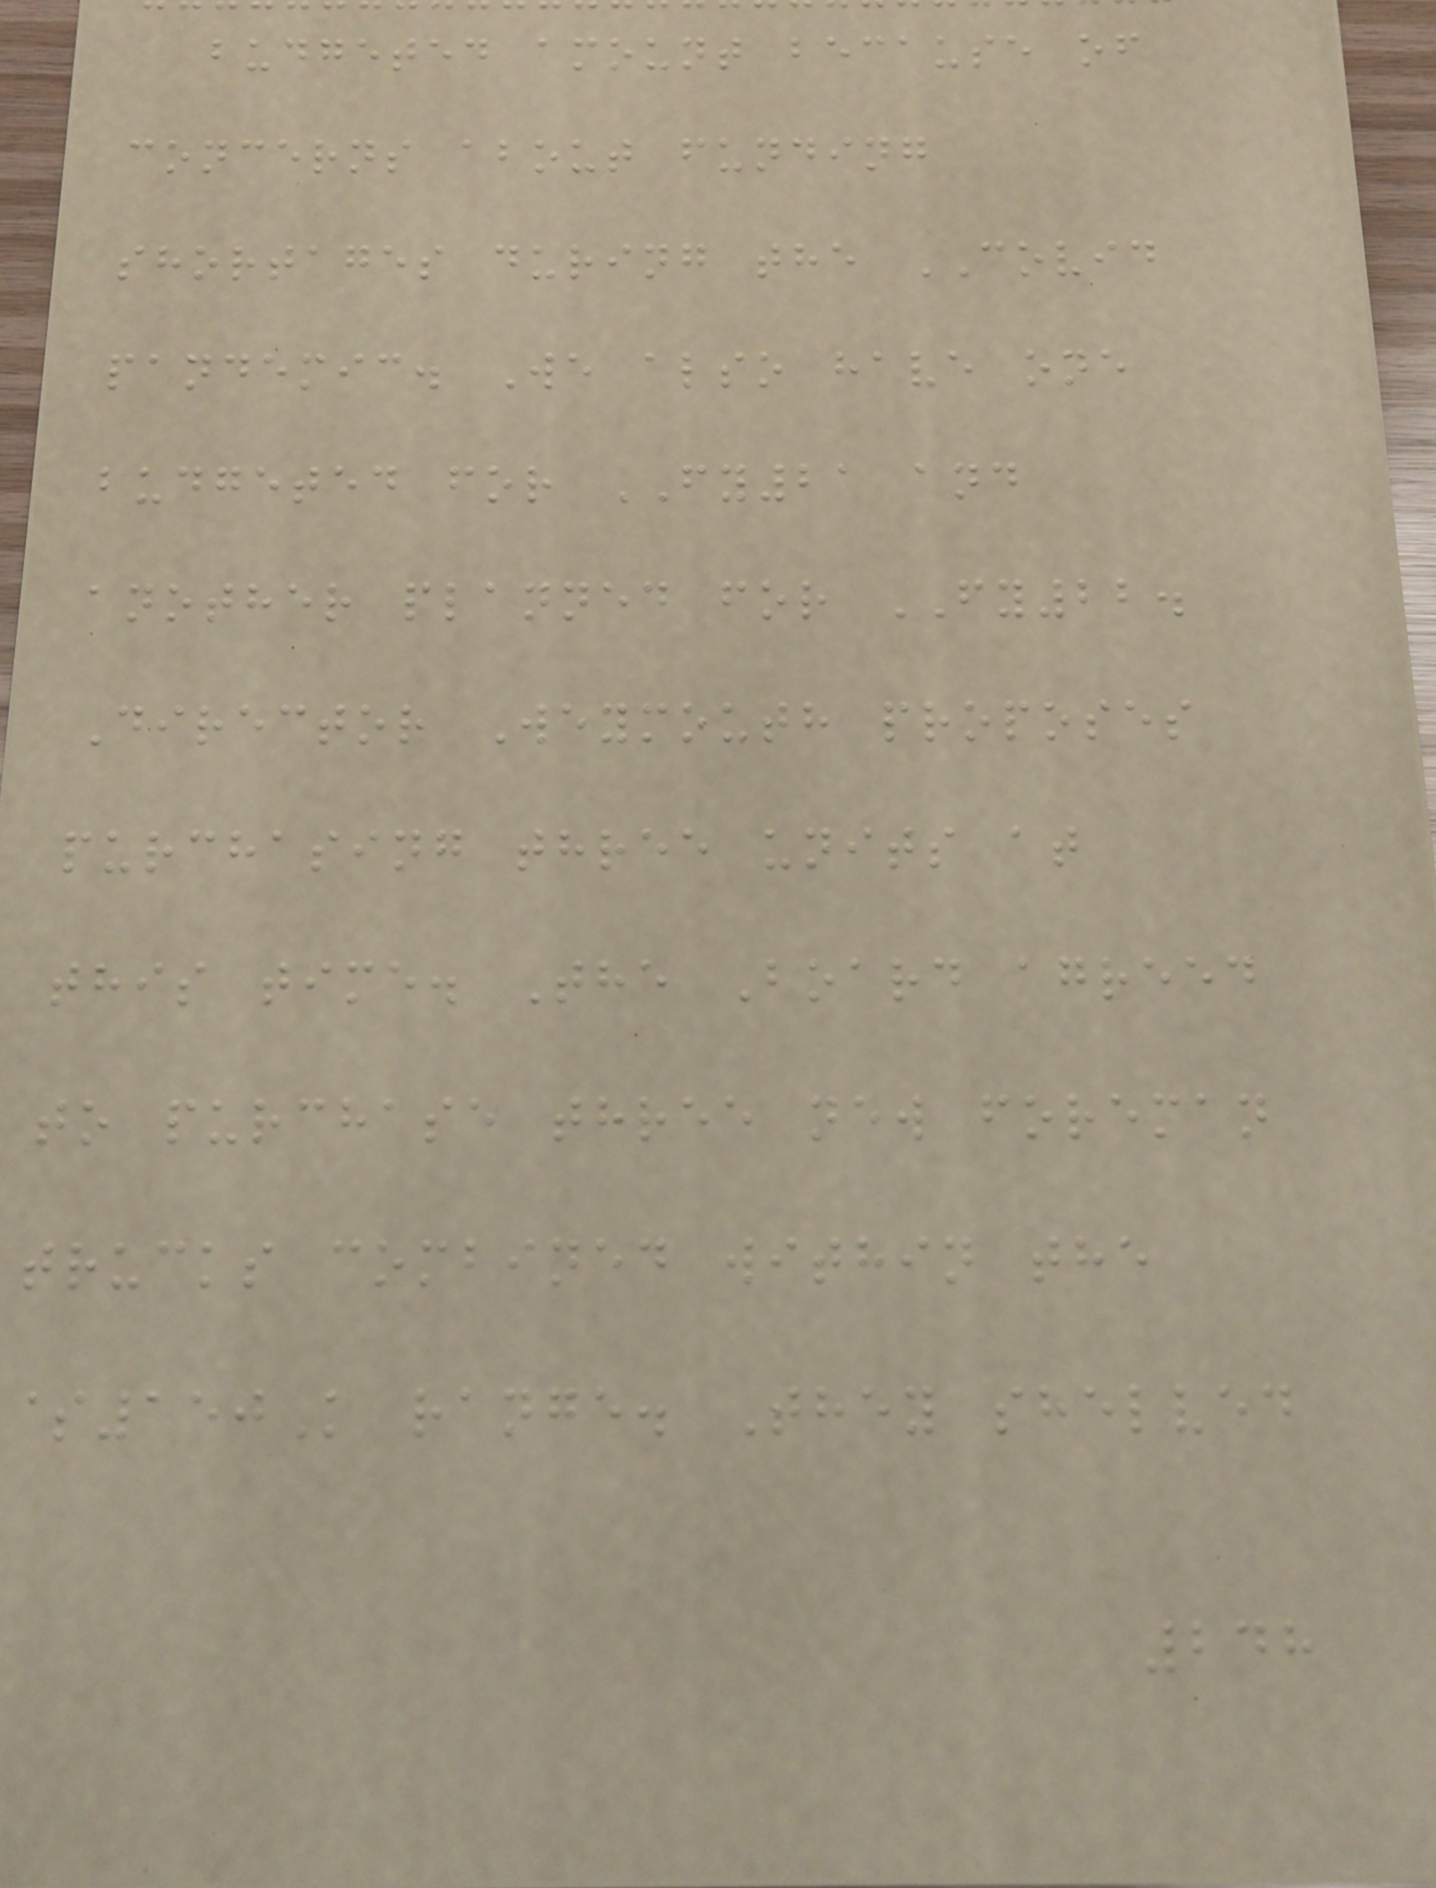budgeted amount because of
concerns about funding
shortages during the COVID
pandemic. We also have one
budgeted for FY21 and
another planned for FY22.
Director Weymouth proposes
purchasing three units at
this time. The Board agreed
to purchase three new foreman
trucks combined within the
$150K range. They shelved
248
